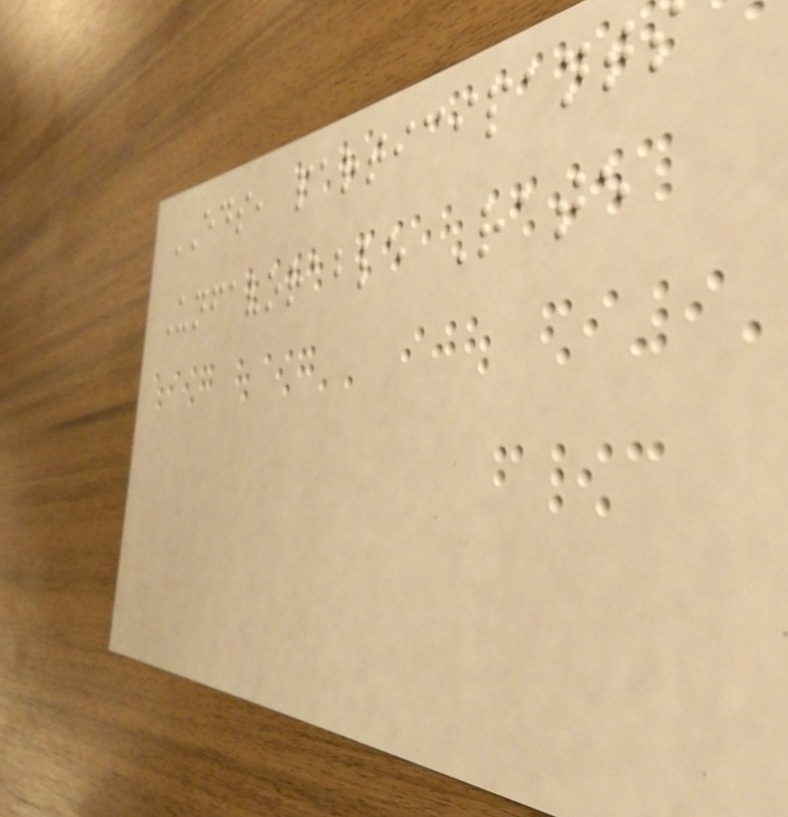EDS, participants
Unfavorable Rate
